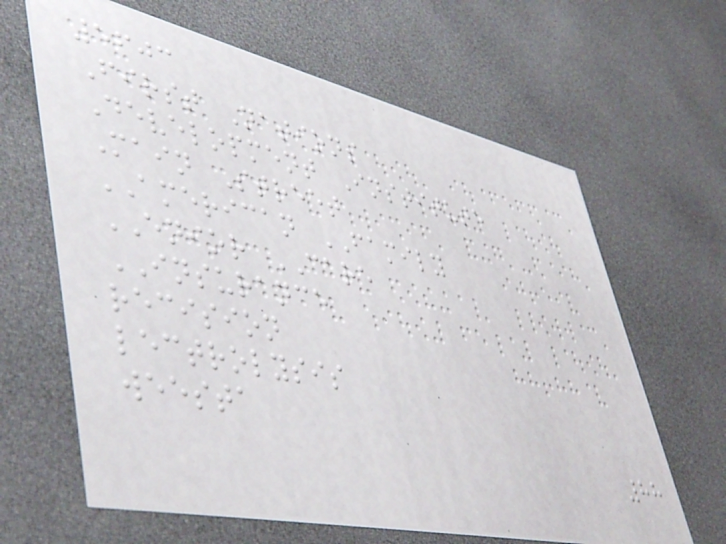5603
First Nations
Development Institute
Main Street
AMERICAN FAMILY
ENIOR CARE
INSURANCE
recision
lectrolysis
weesta
88
